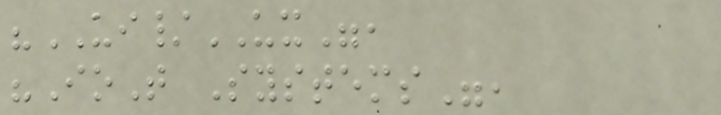"UI/UX",
"IoT Systems",
